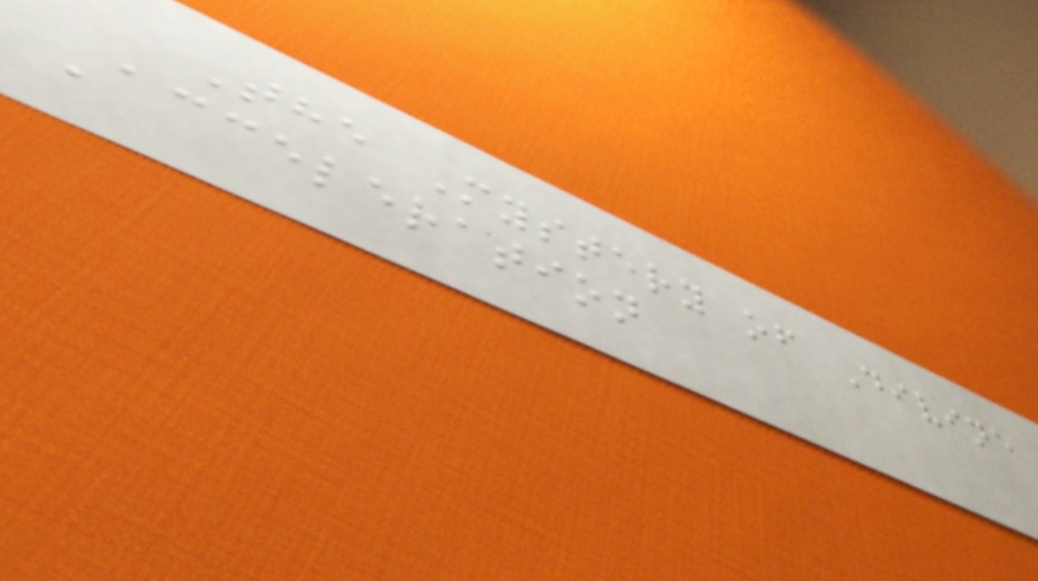The Mystery of Divine
Acceleration
